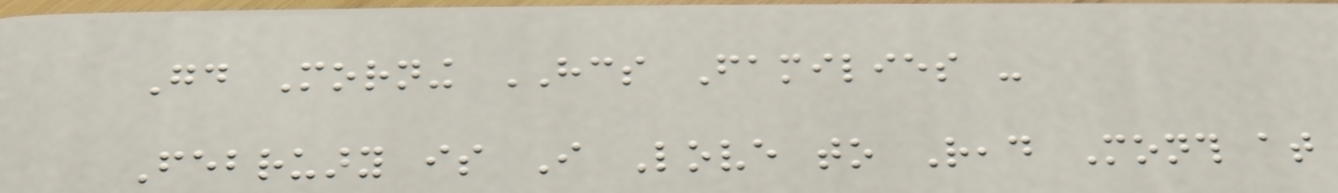Good Morning HCS Families -
February is I Love to Read Month at
